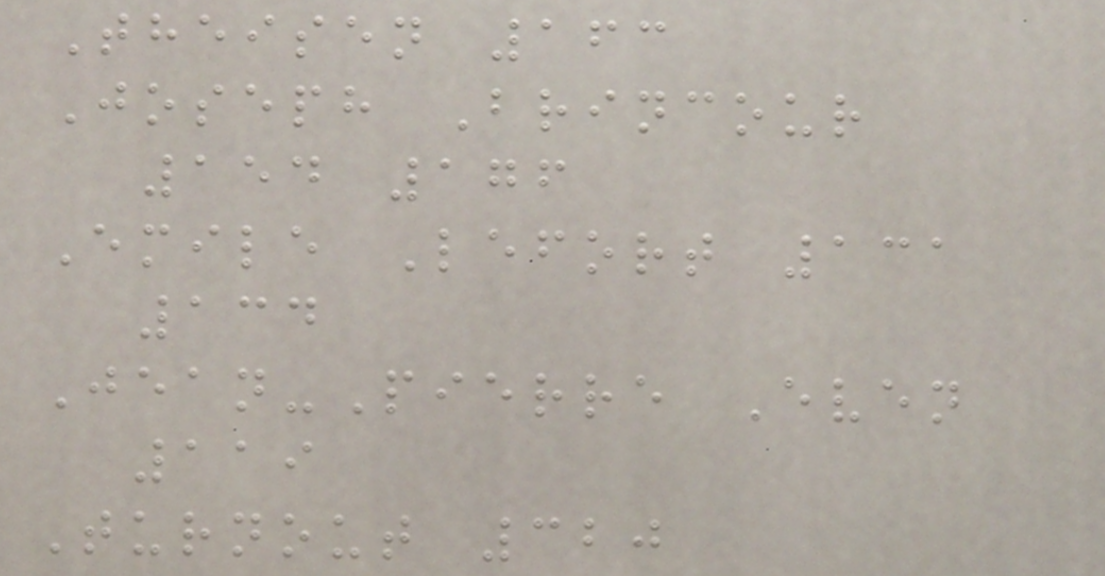Theisen 163
Joseph Brincour
154 176
Emile Lefort 131
134
Jean-Pierre Even
119
Turnout 320
